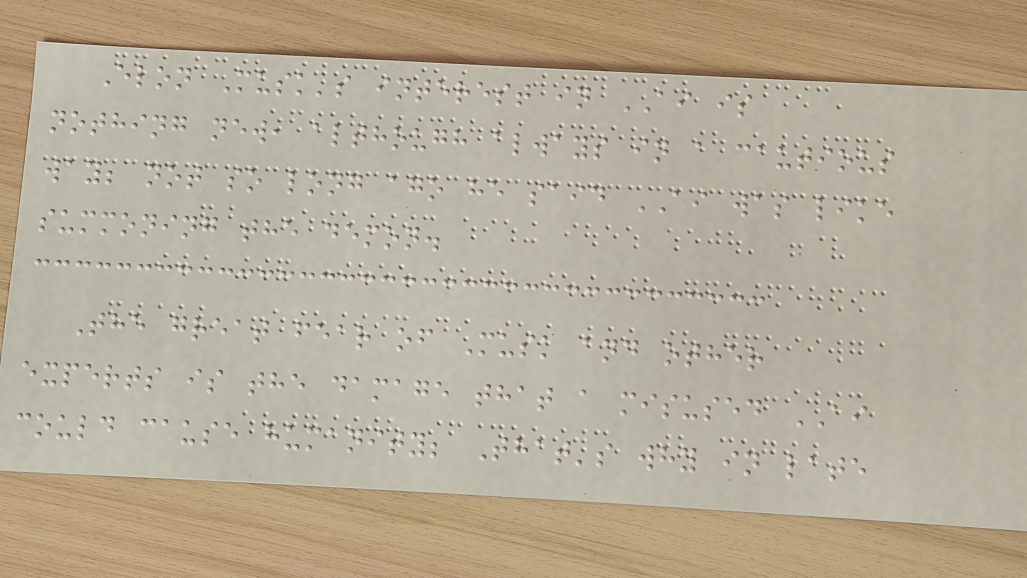Elon Musk's interest in AI is
nothing new, although always in a cautious
way; not so long ago he said AI was like
summoning the demon.
The great fear of Musk and other
experts is the damage that a misused AI
could cause humanity; That's why in late
